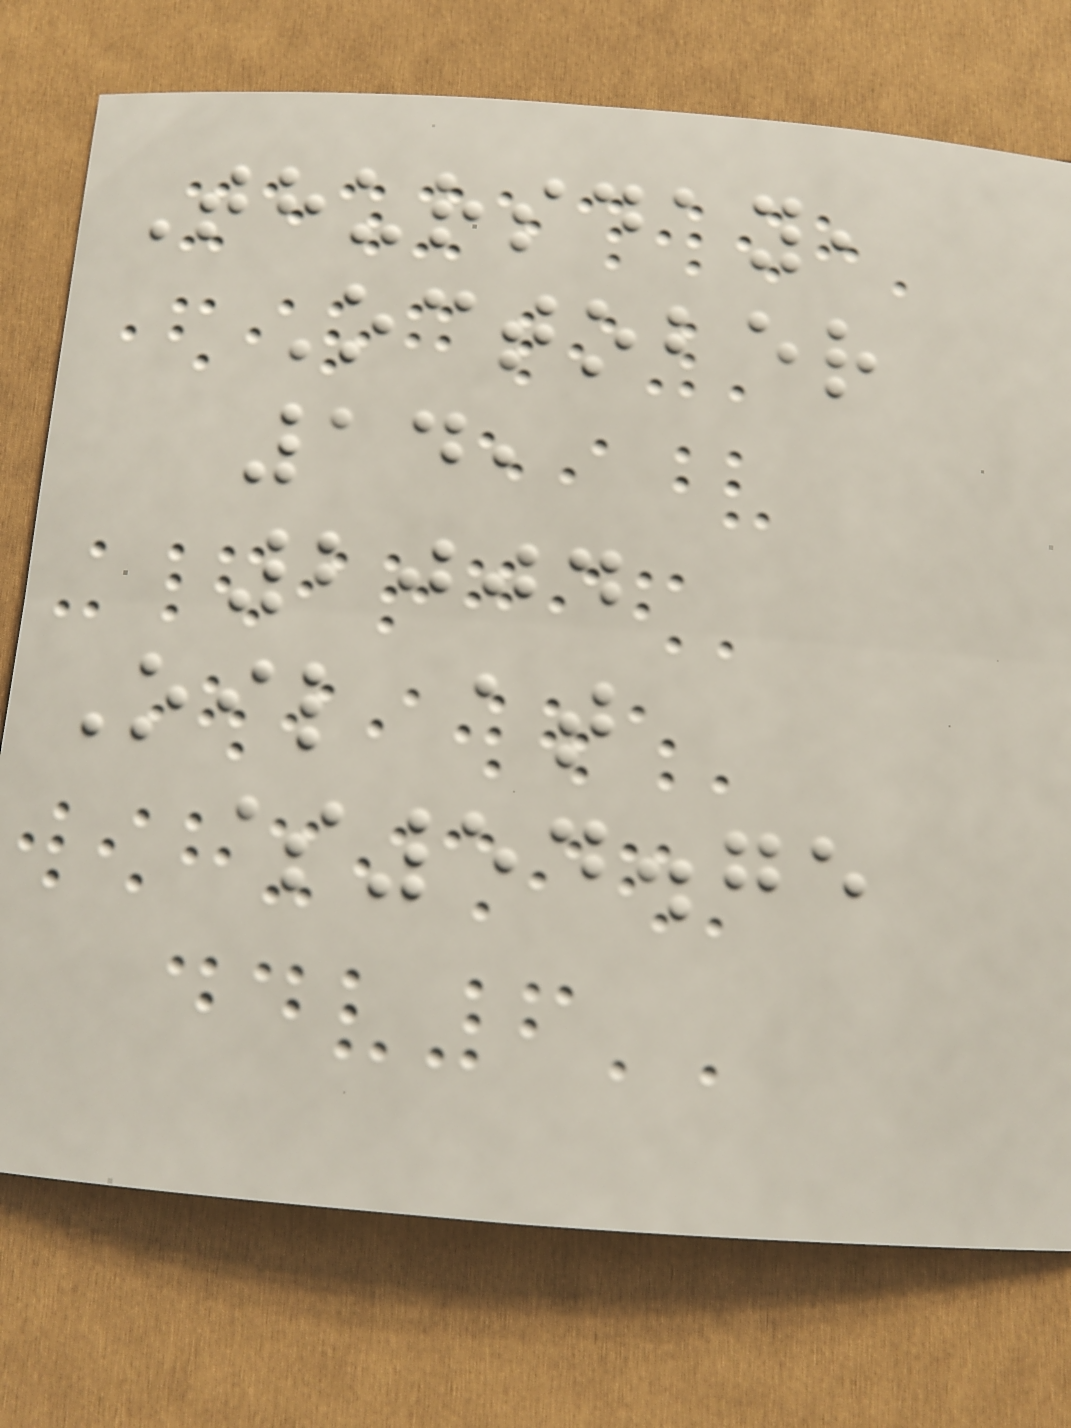Thursday,
October
14,
2004
Oil at
$54.75
